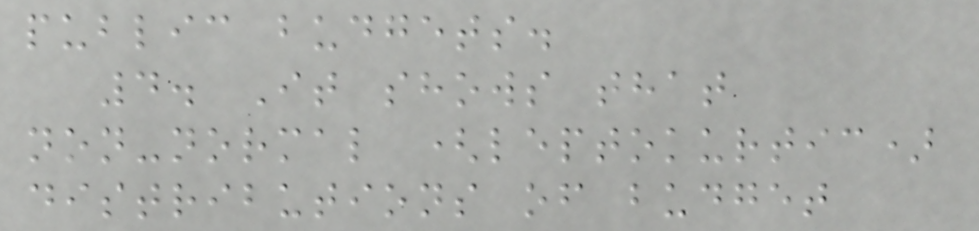public budgets.
4. It shows that
non-normal (leptokurtic)
distributions of budget
